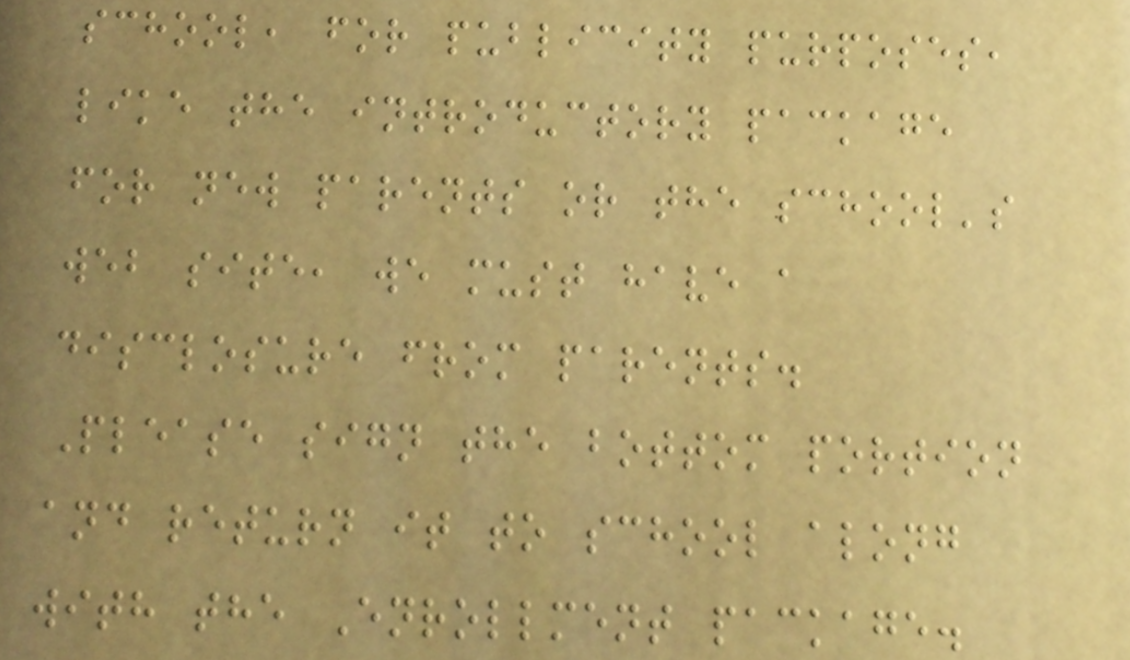school, for publicity purposes,
like the introductory package
for new parents or the school's
web site, we must have a
disclosure from parents.
Please sign the bottom portion
and return it to school along
with the Enrollment package.
